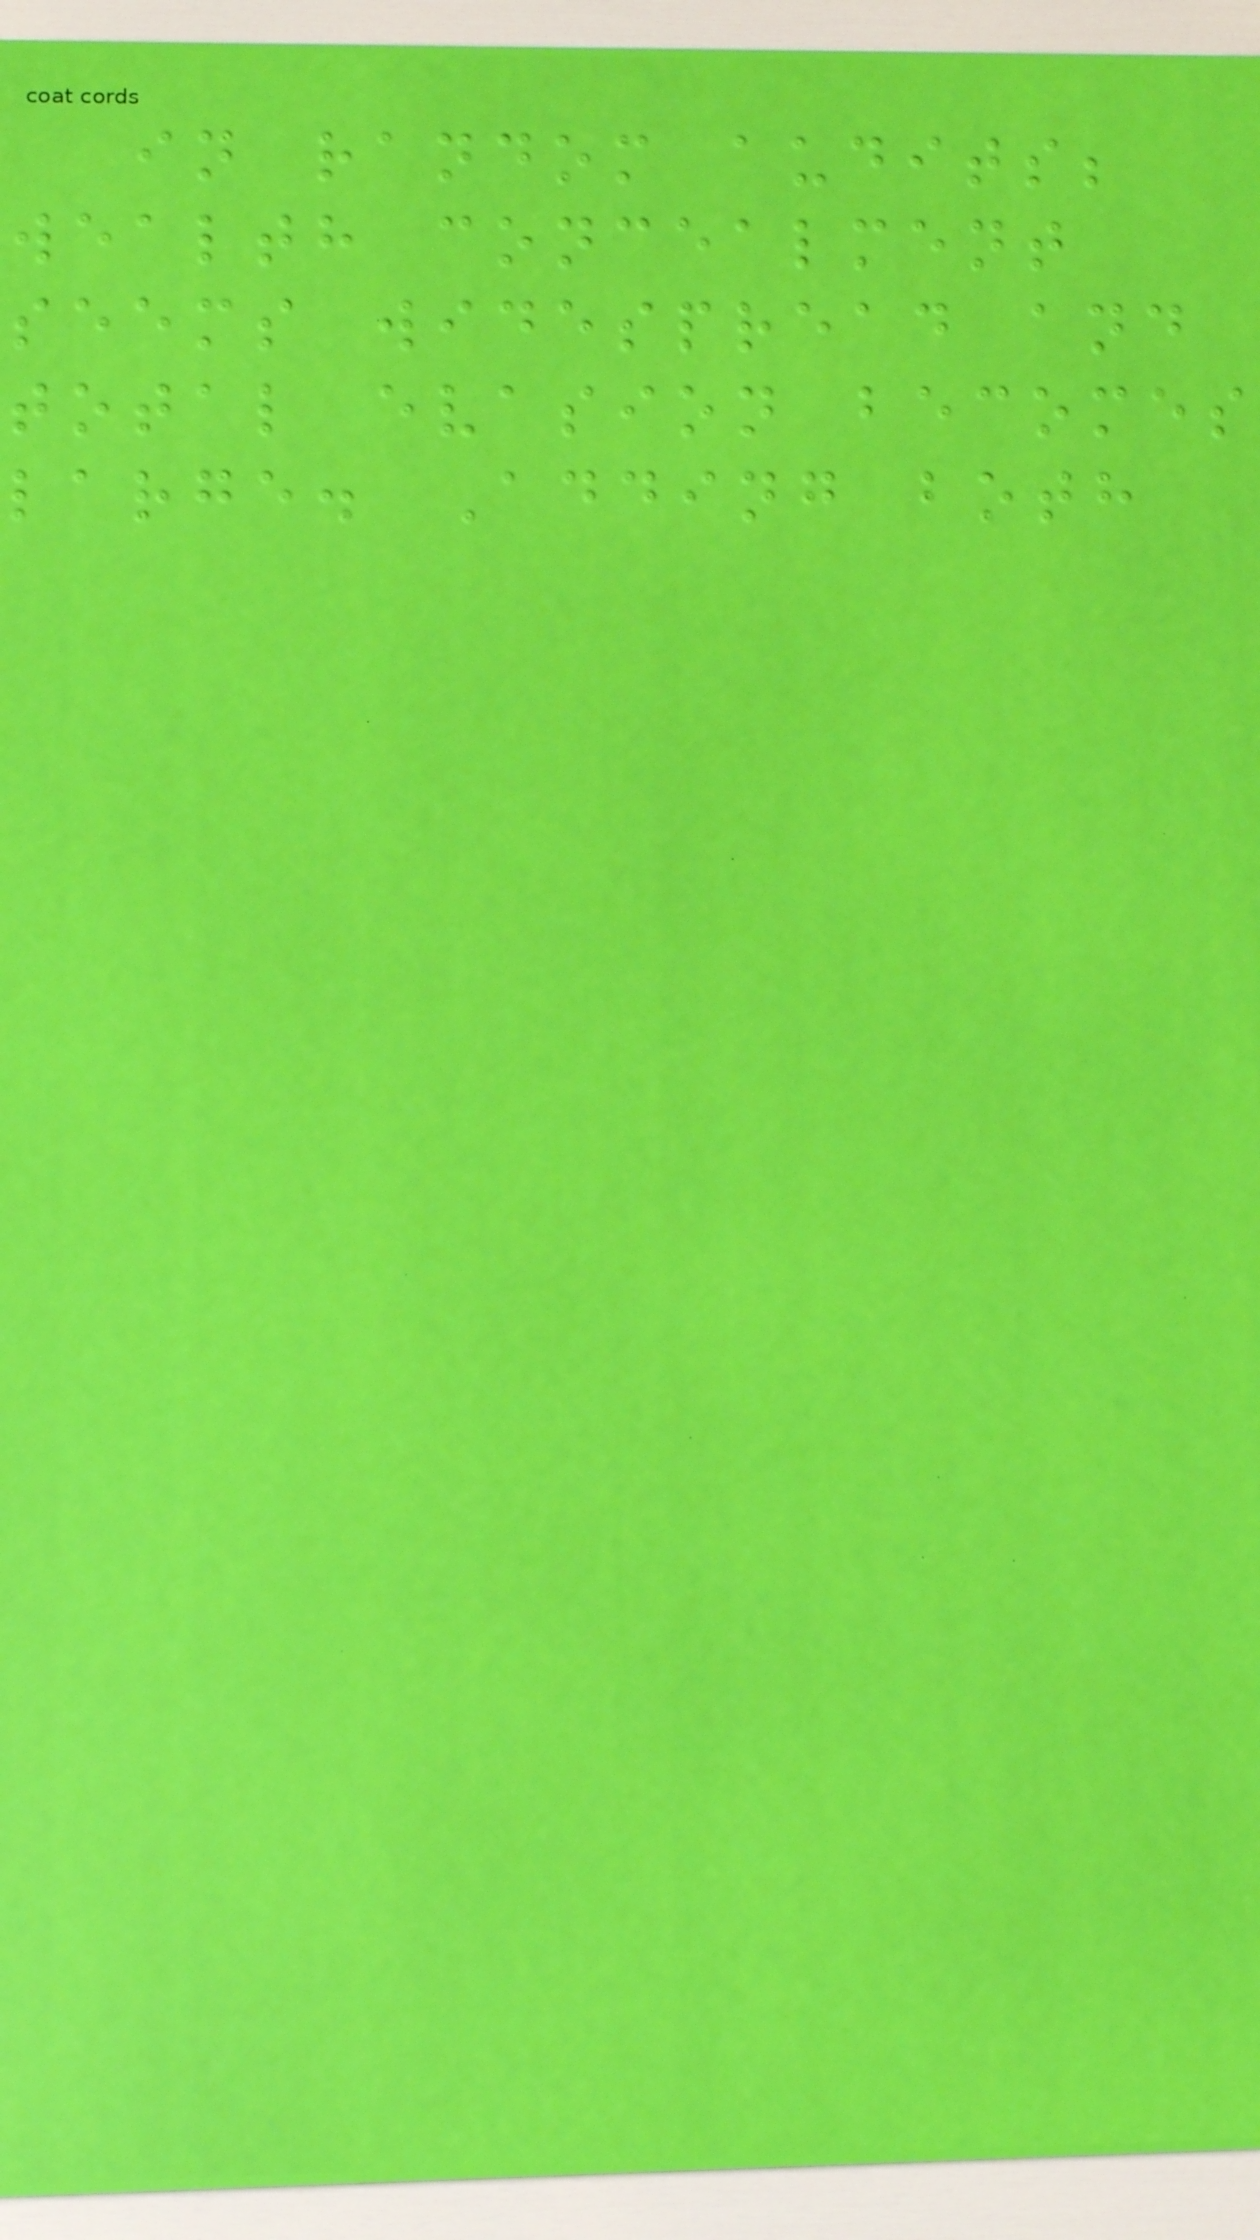in random audits;
wealth concealment
seems widespread and
total evasion becomes
large. Adding both
